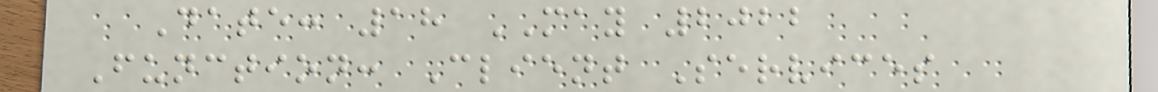Date: 18 MAY 2022
Function: Client Services
